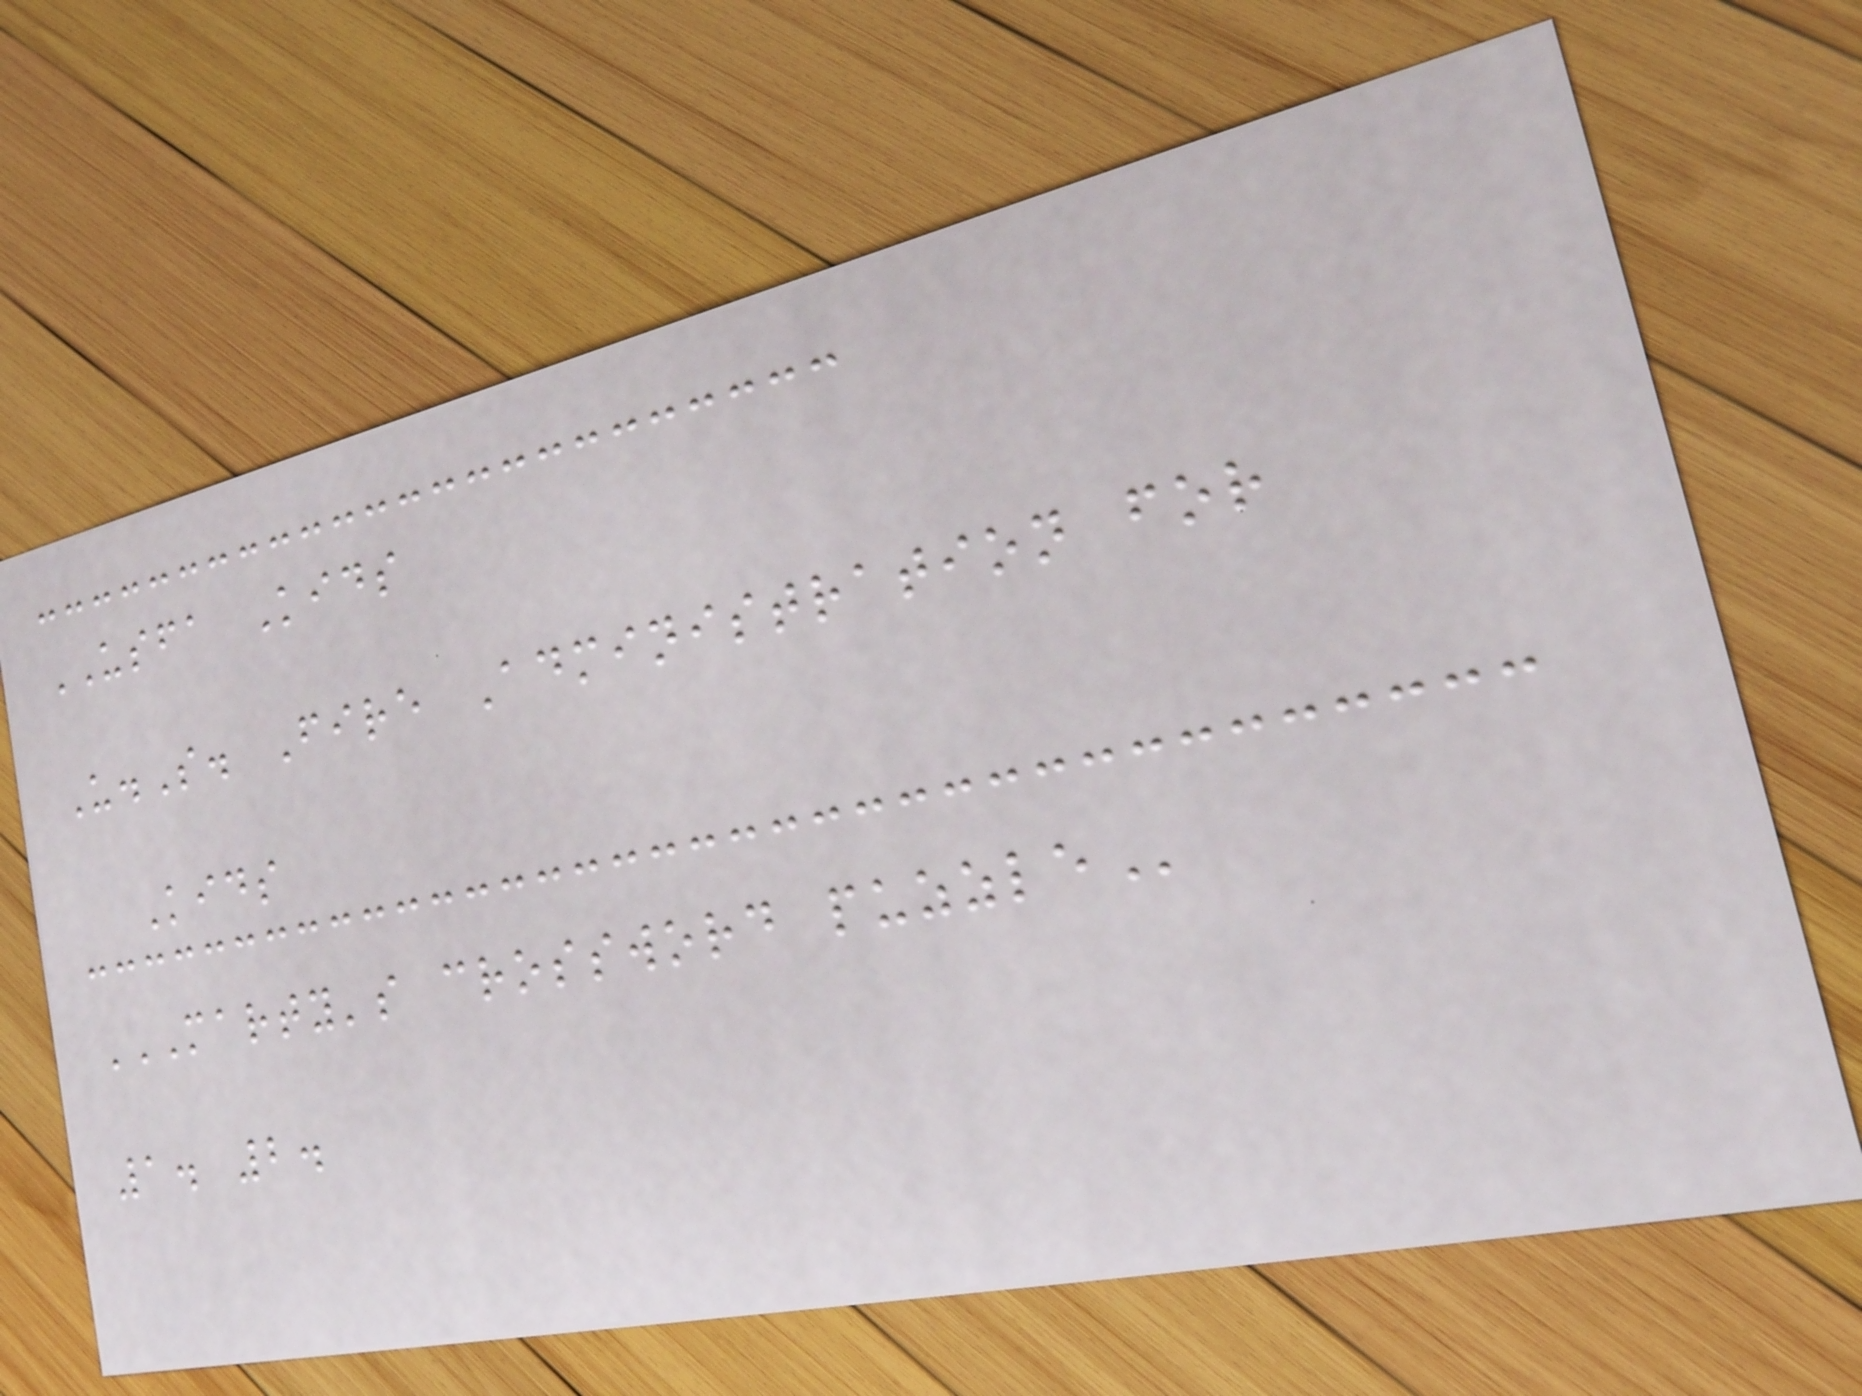USFA Kids
U.S. Fire Administration for
Kids
MARTY'S CROSSWORD PUZZLE
1. 2.
